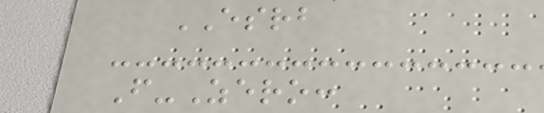ESRB
F-Zero:
